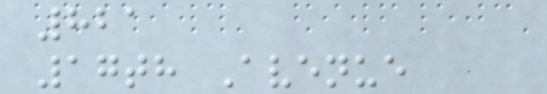821
17th Avenue
